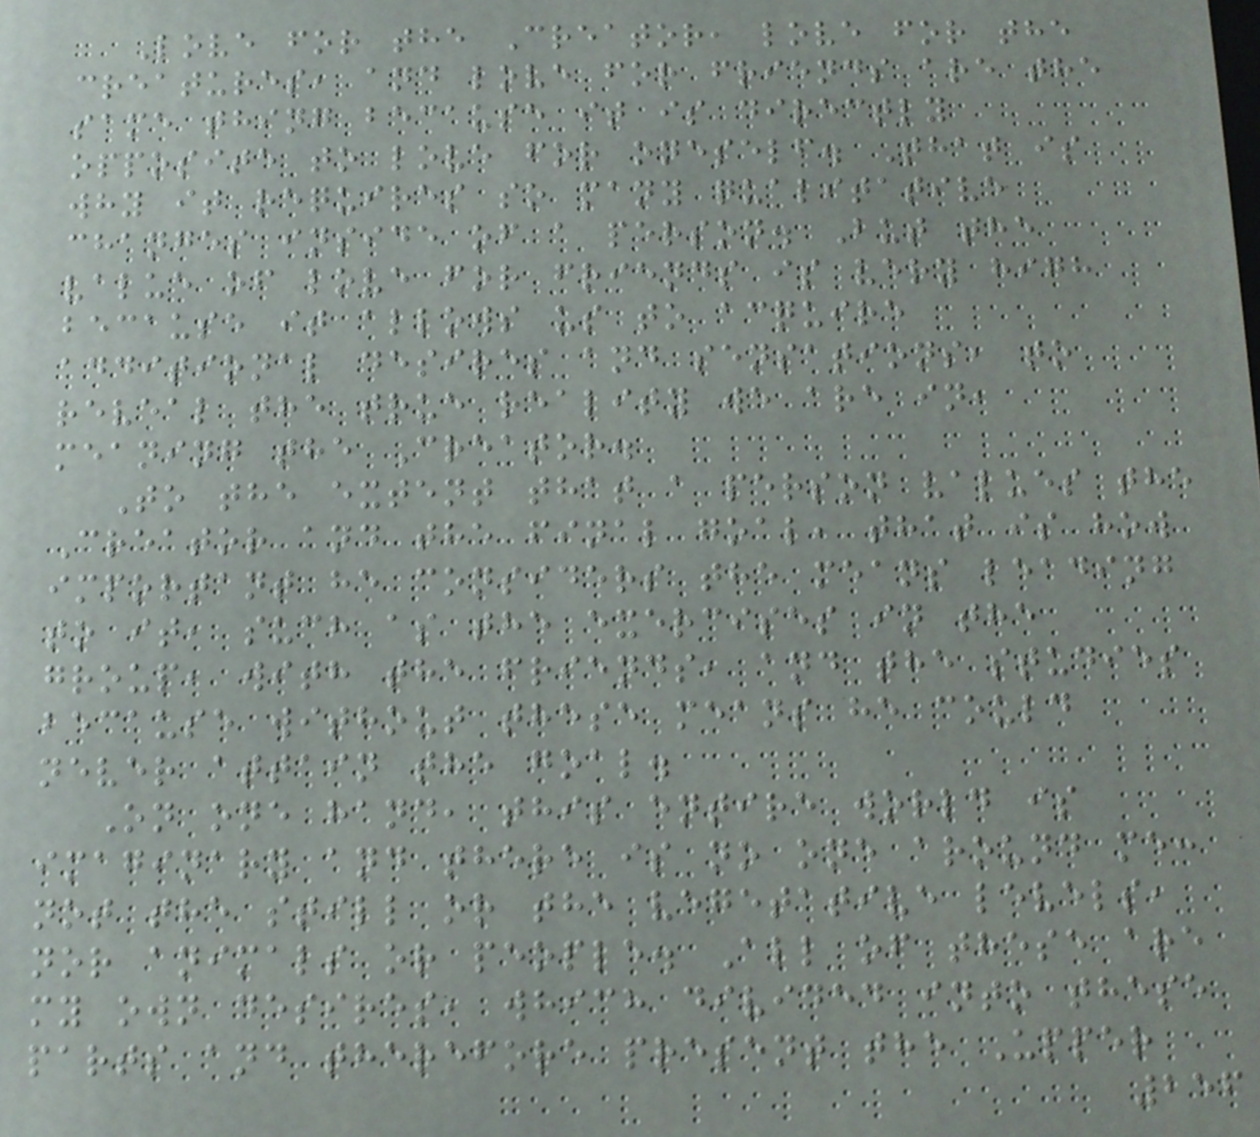Love for the Creator, love for the
creatures, and love for friends are the
same thing because it is directly
opposite to love for oneself. That is
why it requires so many qualitative
changes inside of a person. But the
value of love for friends is very high
because it allows us to acquire
additional desires and sensations, to
reveal the true reality we are in,
meaning the Creator.
To the extent that a person values the
Creator and the final goal, that is how
important he considers the means leading
to it, such as the exercises in the
group, with the friends, and the studies
because without these means he could
never attain the goal.
On one hand, this entire world is
imaginary and there is no one around me:
not the still or the vegetative levels,
nor animals or people. All of these are
my own desires, which divided into these
parts and therefore present the Upper
256
